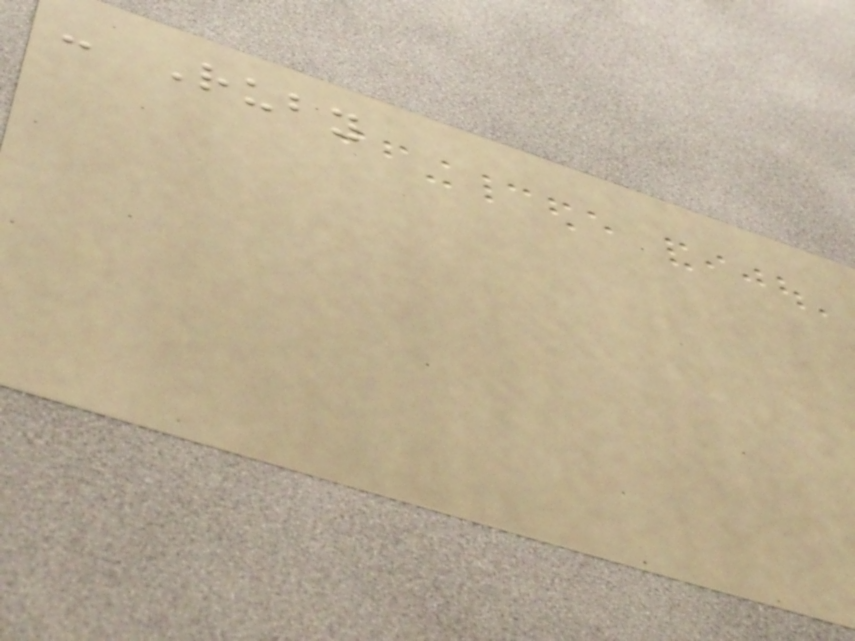- Ruby
